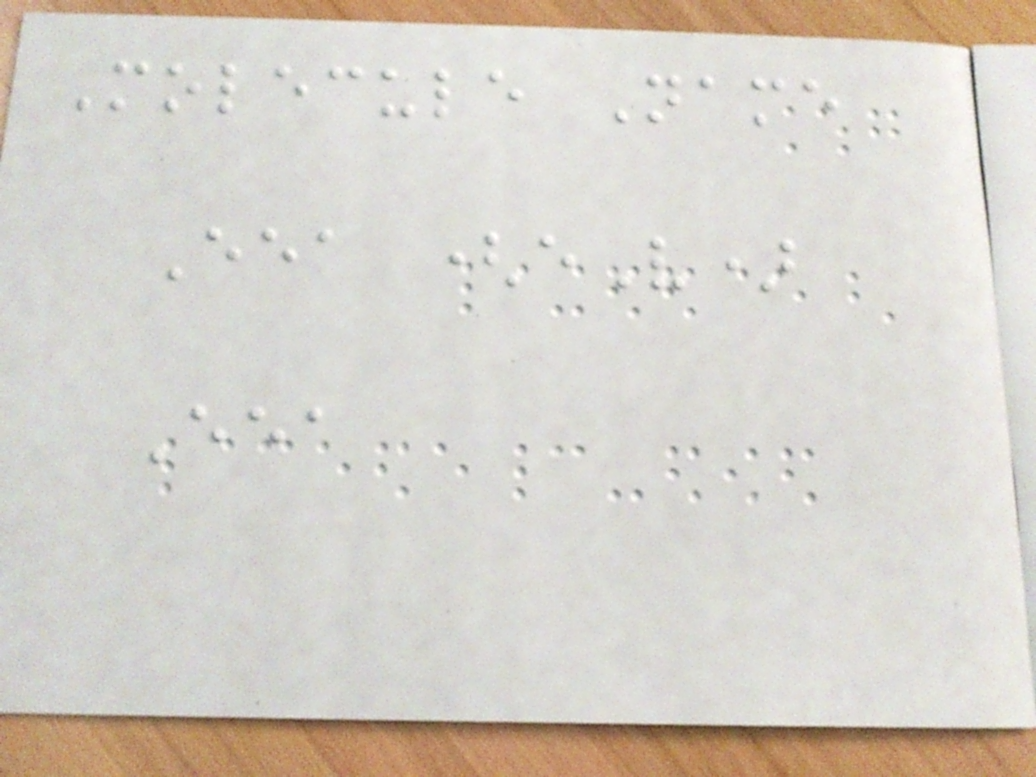Molecule Name
Eea (eV)
Eea
